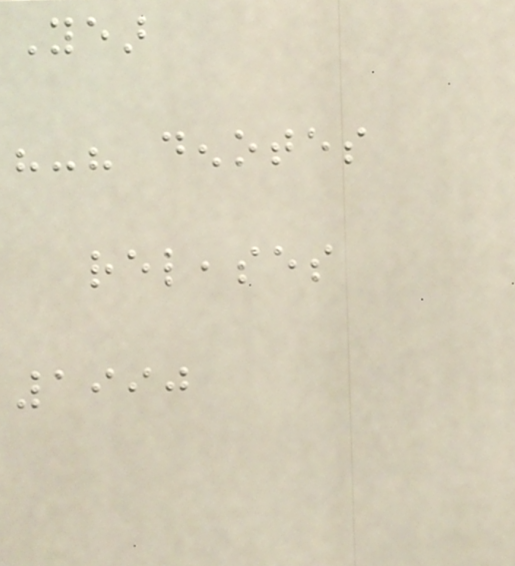Year
"-" denotes
releases
1990
